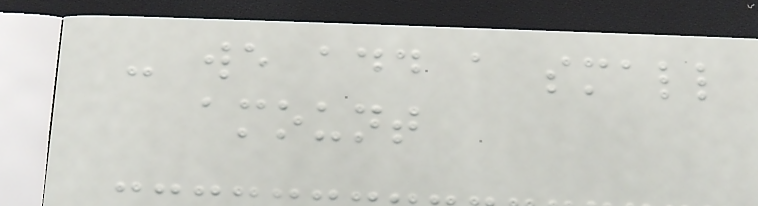- we add a small
amount
